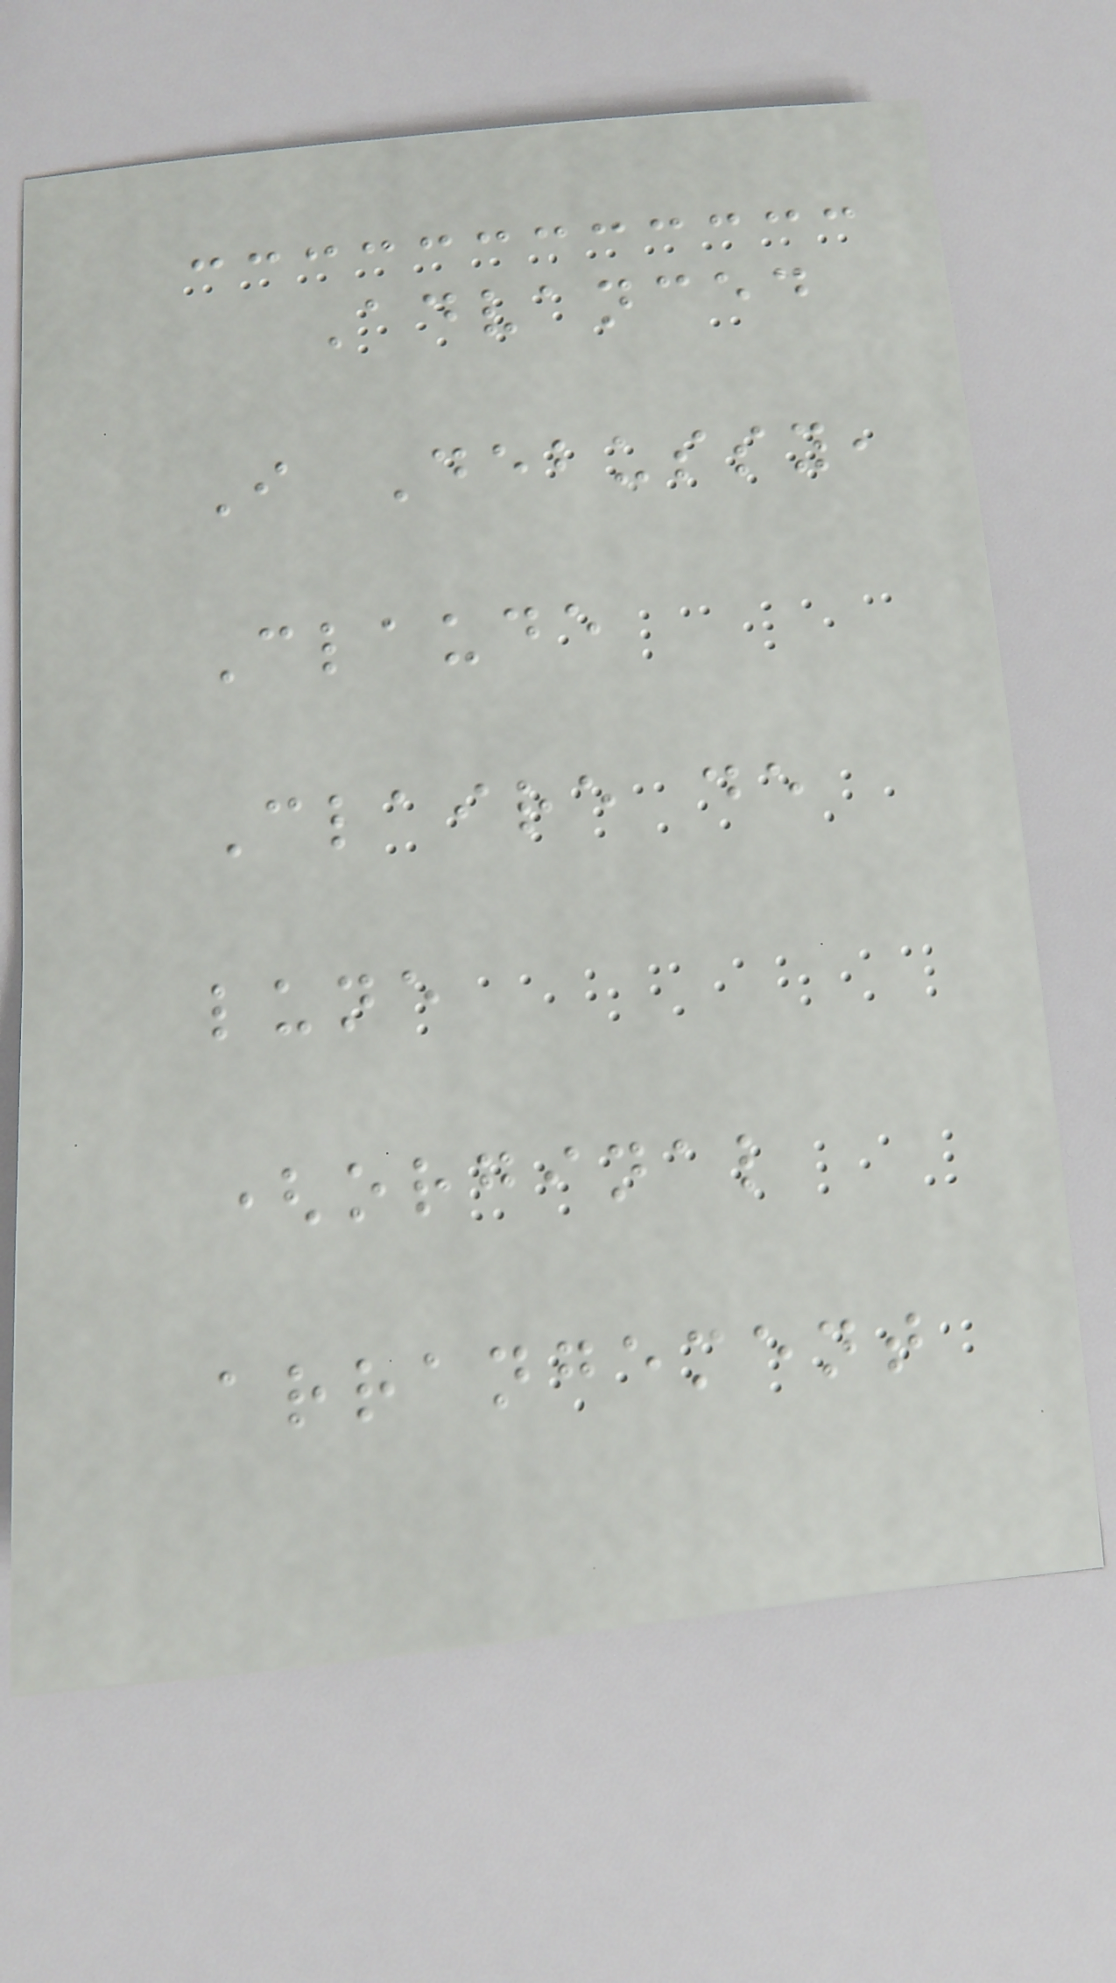Advanced
I Debussy,
Claude
Claire de
lune
(orginal
arrangement
